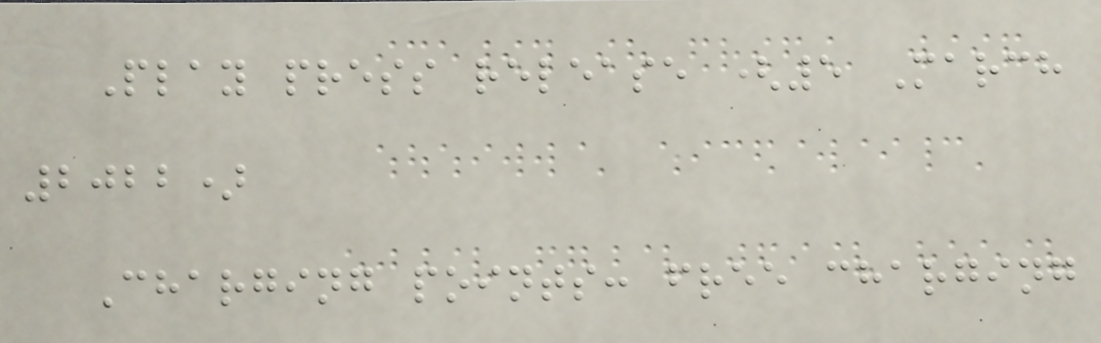Play press release (5 March
2022)
Charging points: free charging
